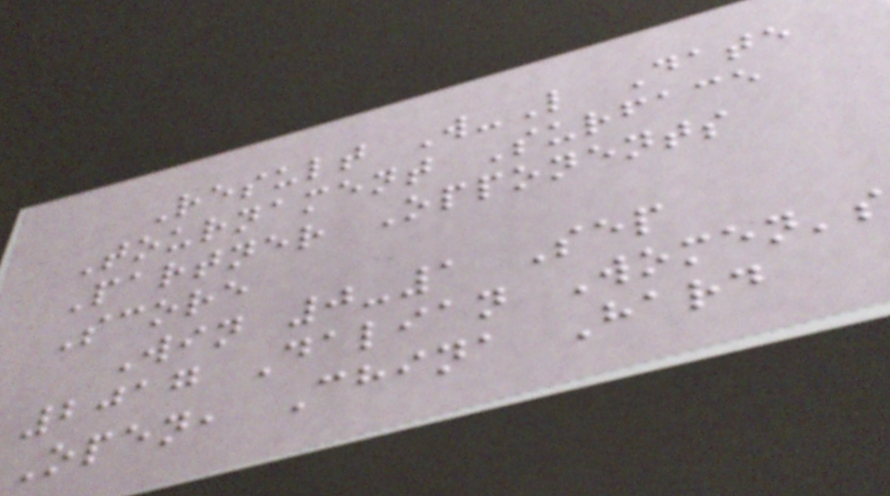Result W-L Date
Tournament Surface
Partner Opponents
Score
Win 0-1 Sep
2017 Dalian Women's
Open, China Hard
